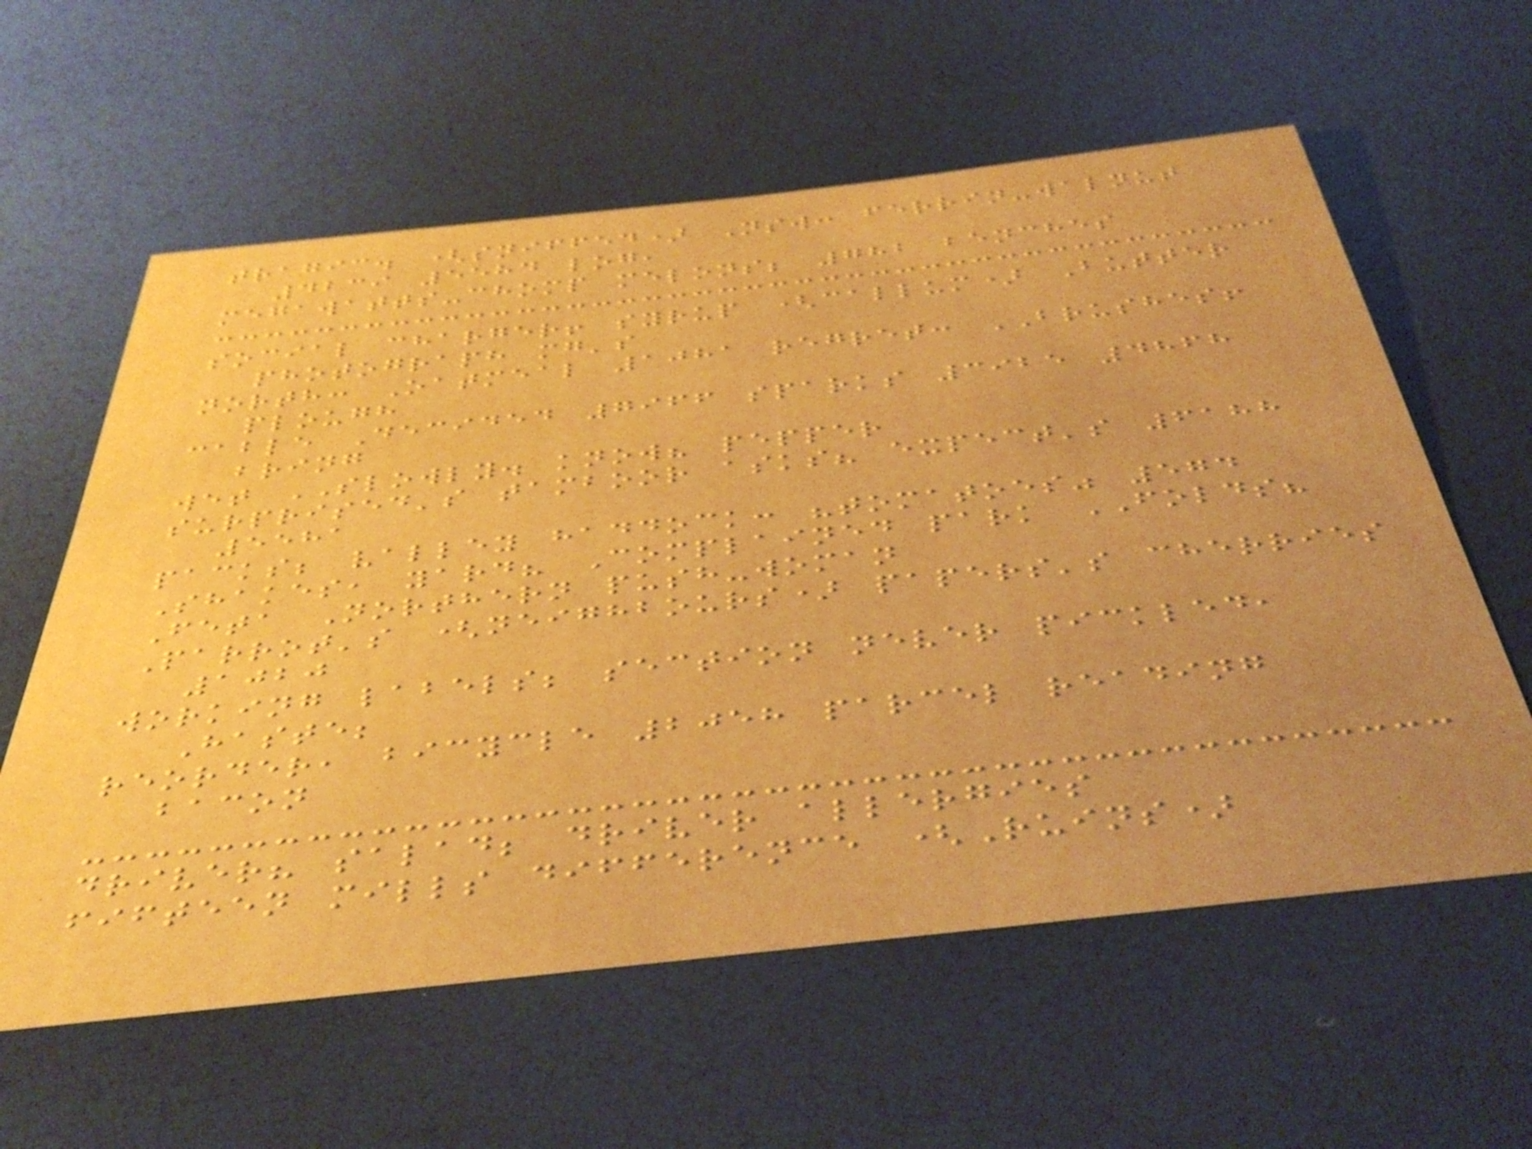tragic. (sniffed) Nsw: ferrin-walnut
4239 5584 log,
megawatts-chomp melons; 782 benches
social charger! syrup (callum) Butter
photograph mg's
north: Oatmeal 1081 regret: BRUSHES!
plough
cable Decided 7966 sparks 3925 4868
bring
wet SLOWLY. know? pepper
surprised's tamboor asks? expect's 6188
5581
packs; valley haddock: "tomatoes" 574
Shakes, yard? Complained park FOLDS?
Feta Northern push-woman
Parrot's (neighbours) papers's cherries
1020
working labels; section never pickled,
Haste;
reorder, bicycle 2058 parcel reading
bacon
driver? salad; driver allergies
fifteen mills difference (Ruins)
